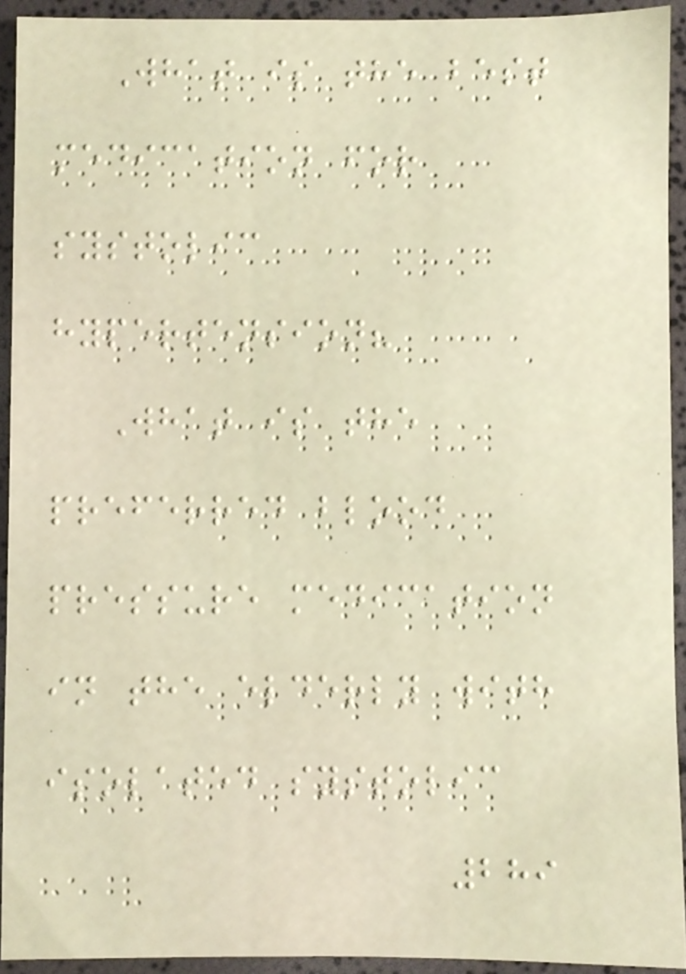What is the best
medication for
systolic
hypertension?
What is the
preferred blood
pressure medication
in the elderly with
isolated systolic
289
